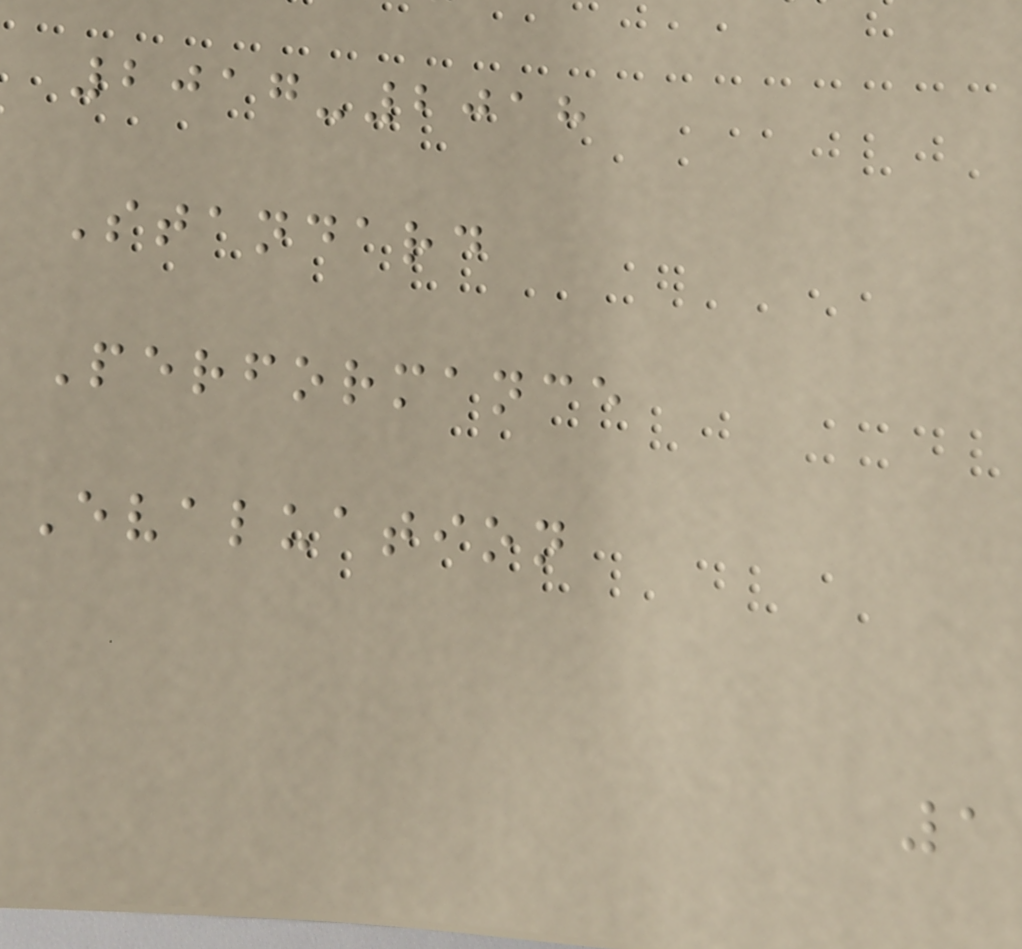2017-2018
Standard
Performance
Evaluation
1
